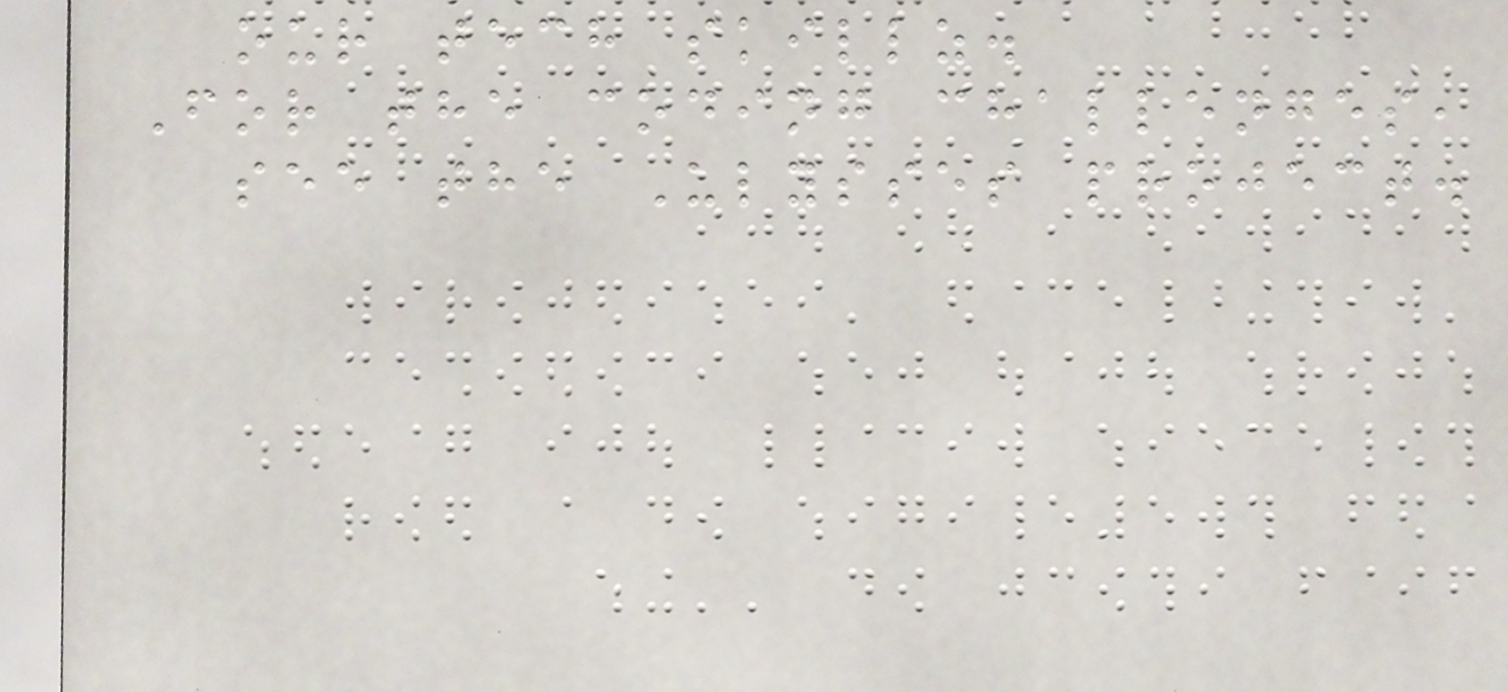our tech skillz.
For the coding challenges,
see the Ulysses project.
